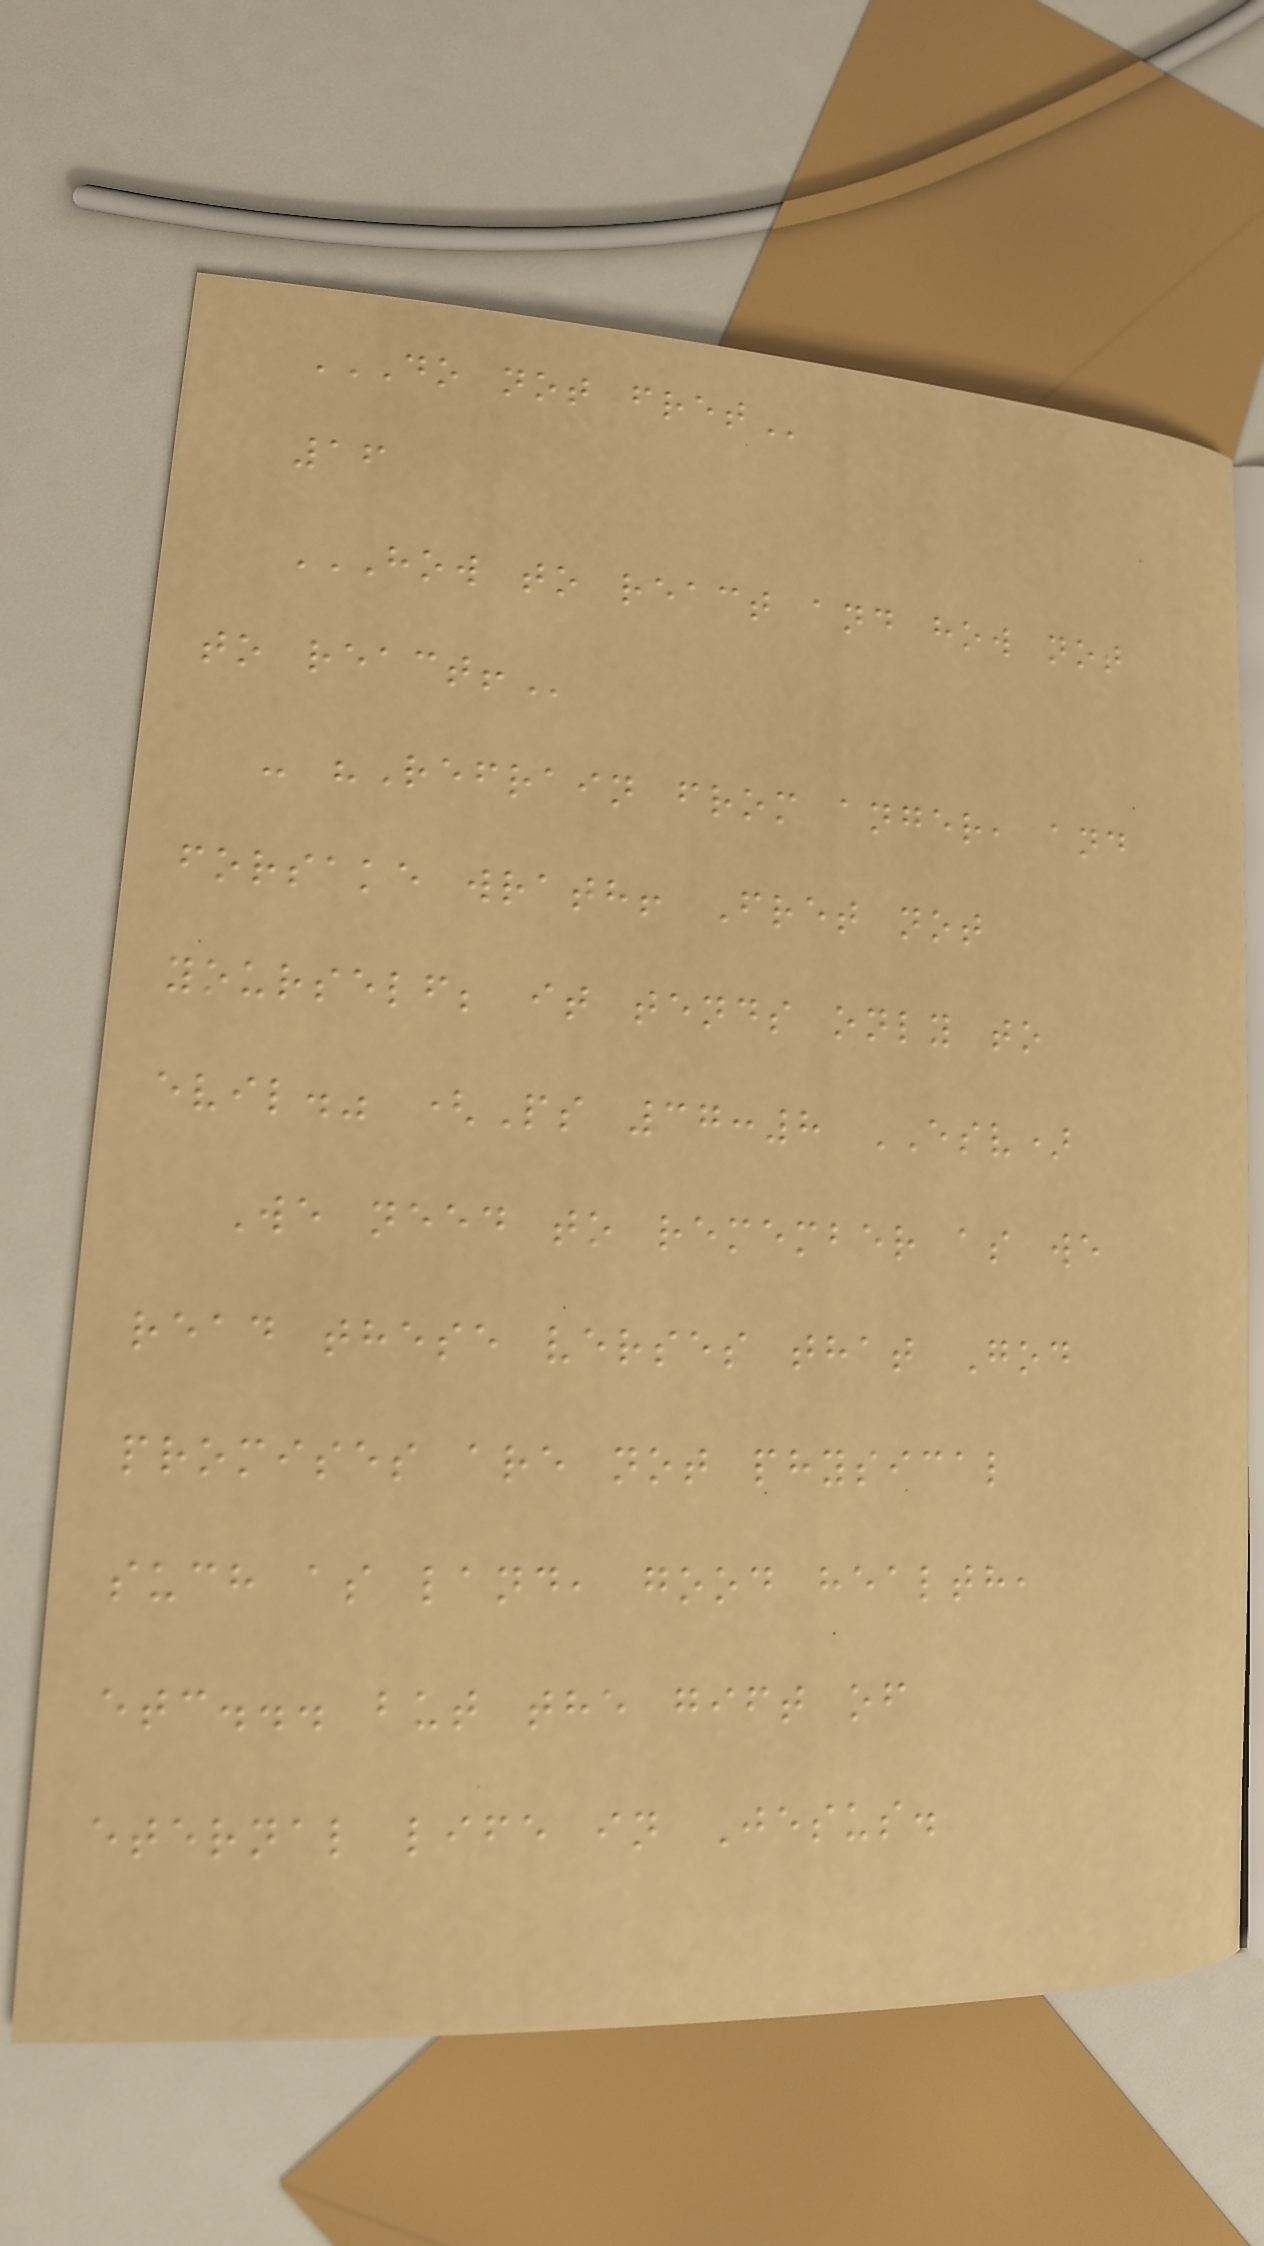DO NOT FRET
16
HOW TO REACT AND HOW NOT
TO REACT!
- "Refrain from anger, and
forsake wrath! Fret not
yourself; it tends only to
evil." (Ps 37:8 ESV)
We need to remember as we
read these verses that God
promises are not physical
such as land, good health,
etc... but the gift of
eternal life in Jesus.
